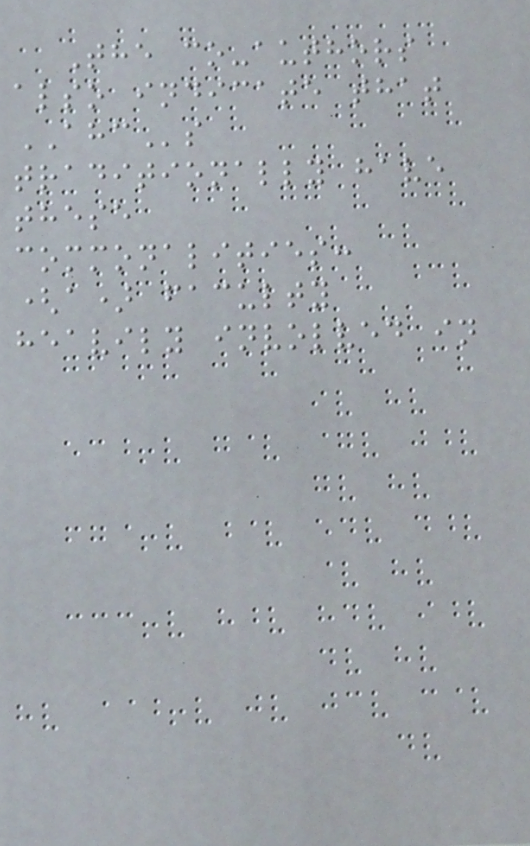The co-authors
also indicate that
AHCs
traditionally have
these
commonalities:
(a) faculty
heavily involved in
